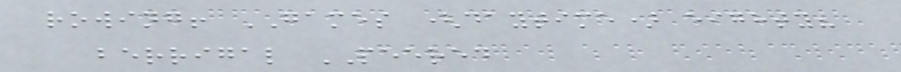rowing! GAMES (daytime) eighty?
berrigal PEERED
